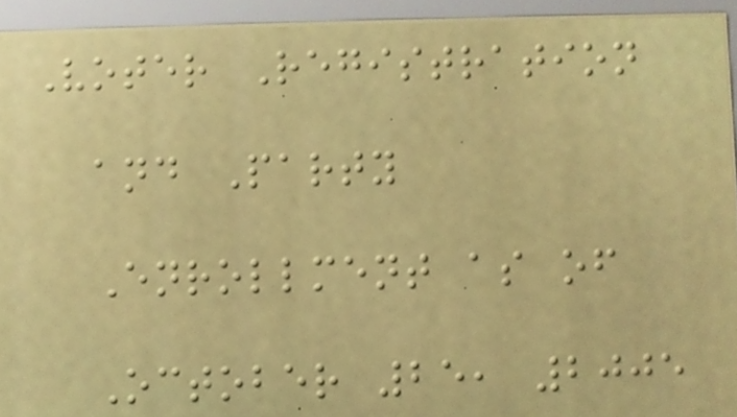Voter Registration
and Party
Enrollment as of
October 25, 2005
